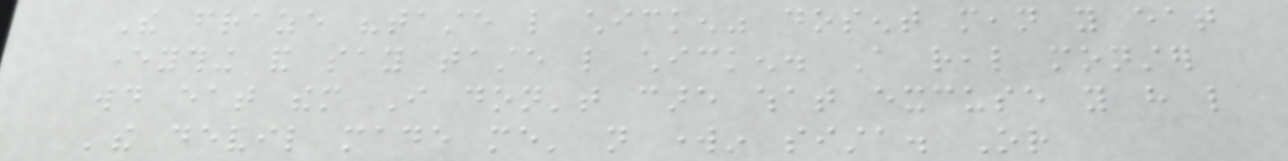The fraze "taste like chicken" dosent mean you eat
everything and say taste like chicken. A real monster
would eat them I don't care what excuse you have like
'the devil made me' not workin sista. Or
